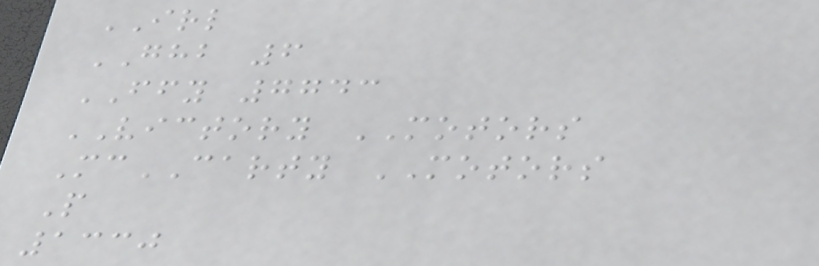IRL
GHB 6
FFY 7743
VICTORY MOTORS
McCARTY MOTORS
P
1330
